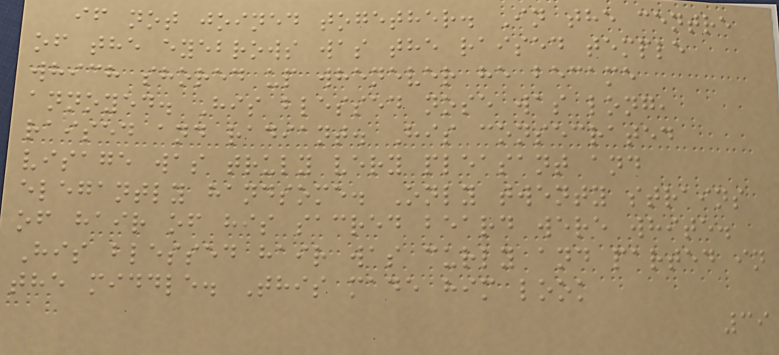if not joined together. In the centre
of the eyebrows was the raised temple
which shored up whenever he became
annoyed. His blessed nose was long,
raised and radiant. His consecrated
visage was truly very pleasant and
elegantly handsome. Only twenty strains
of hair of his sacred beard were white.
His blessed hair was curly and parted in
the middle. This made him look
39
